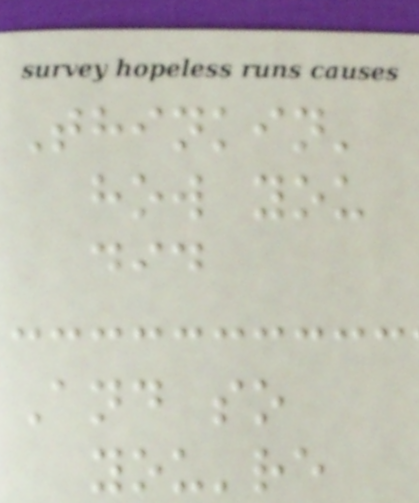Thinkin'
how you
did
And so
you're
